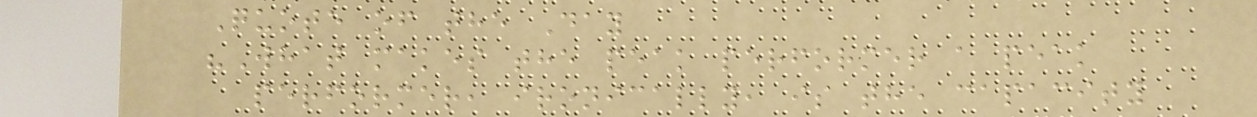Quote of the Day
"What makes the peak performer a peak
performer, ironically, is the capacity
